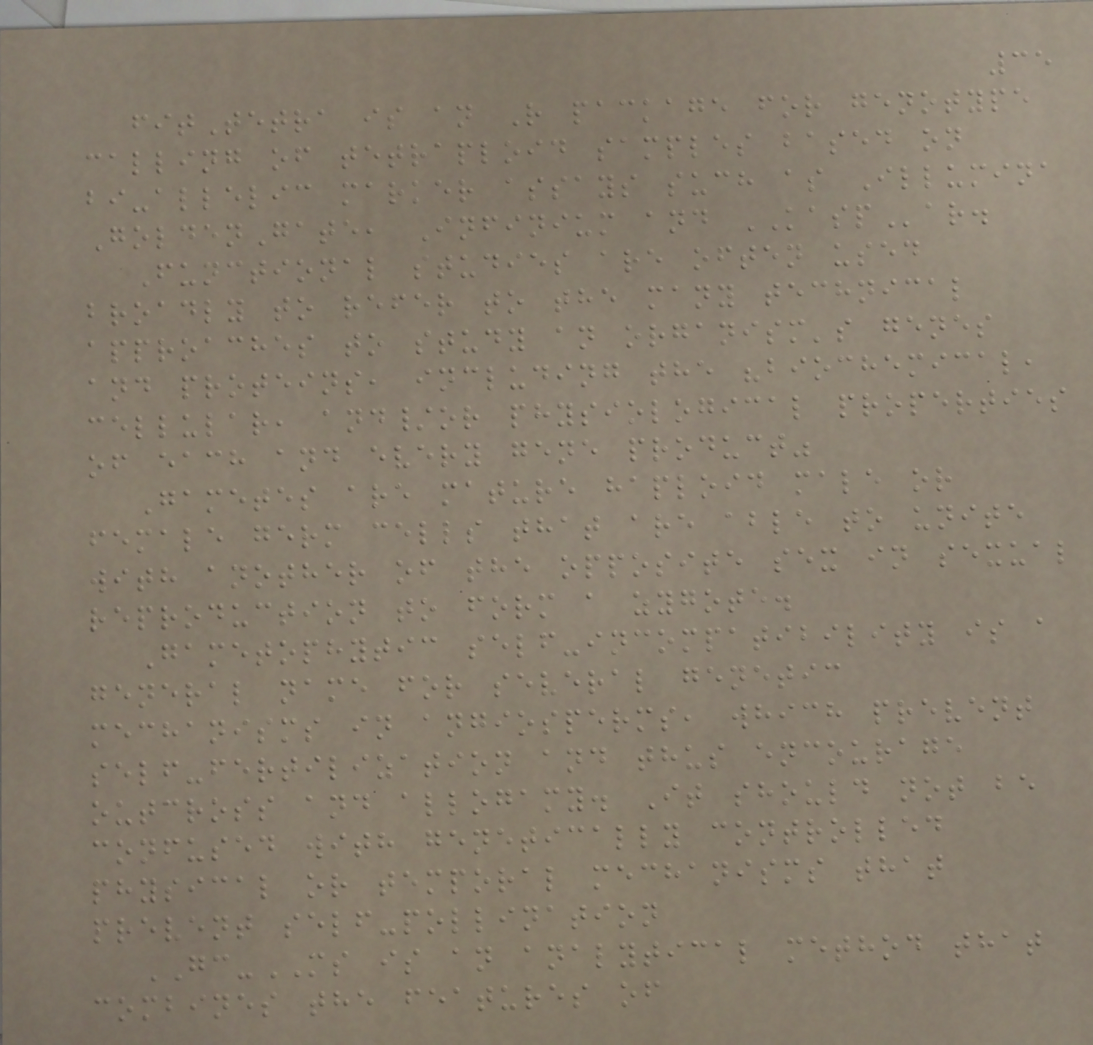35
fitTetra is an R package for genotype
calling of tetraploid samples based on
bi-allelic marker assays such as Illumina
GoldenGate, Infinium and KASPar.
Functional studies are often used
broadly to refer to the many technical
approaches to study an organism's genes
and proteins, including the "biochemical,
cellular, and/or physiological properties
of each and every gene product"
Gametes are mature haploid male or
female germ cells that are able to unite
with another of the opposite sex in sexual
reproduction to form a zygote.
Gametophytic self-incompatibility is a
general name for several genetic
mechanisms in angiosperms, which prevent
self-fertilization and thus encourage
outcross and allogamy. It should not be
confused with genetically controlled
physical or temporal mechanisms that
prevent self-pollination
GC-MS is an analytical method that
combines the features of
